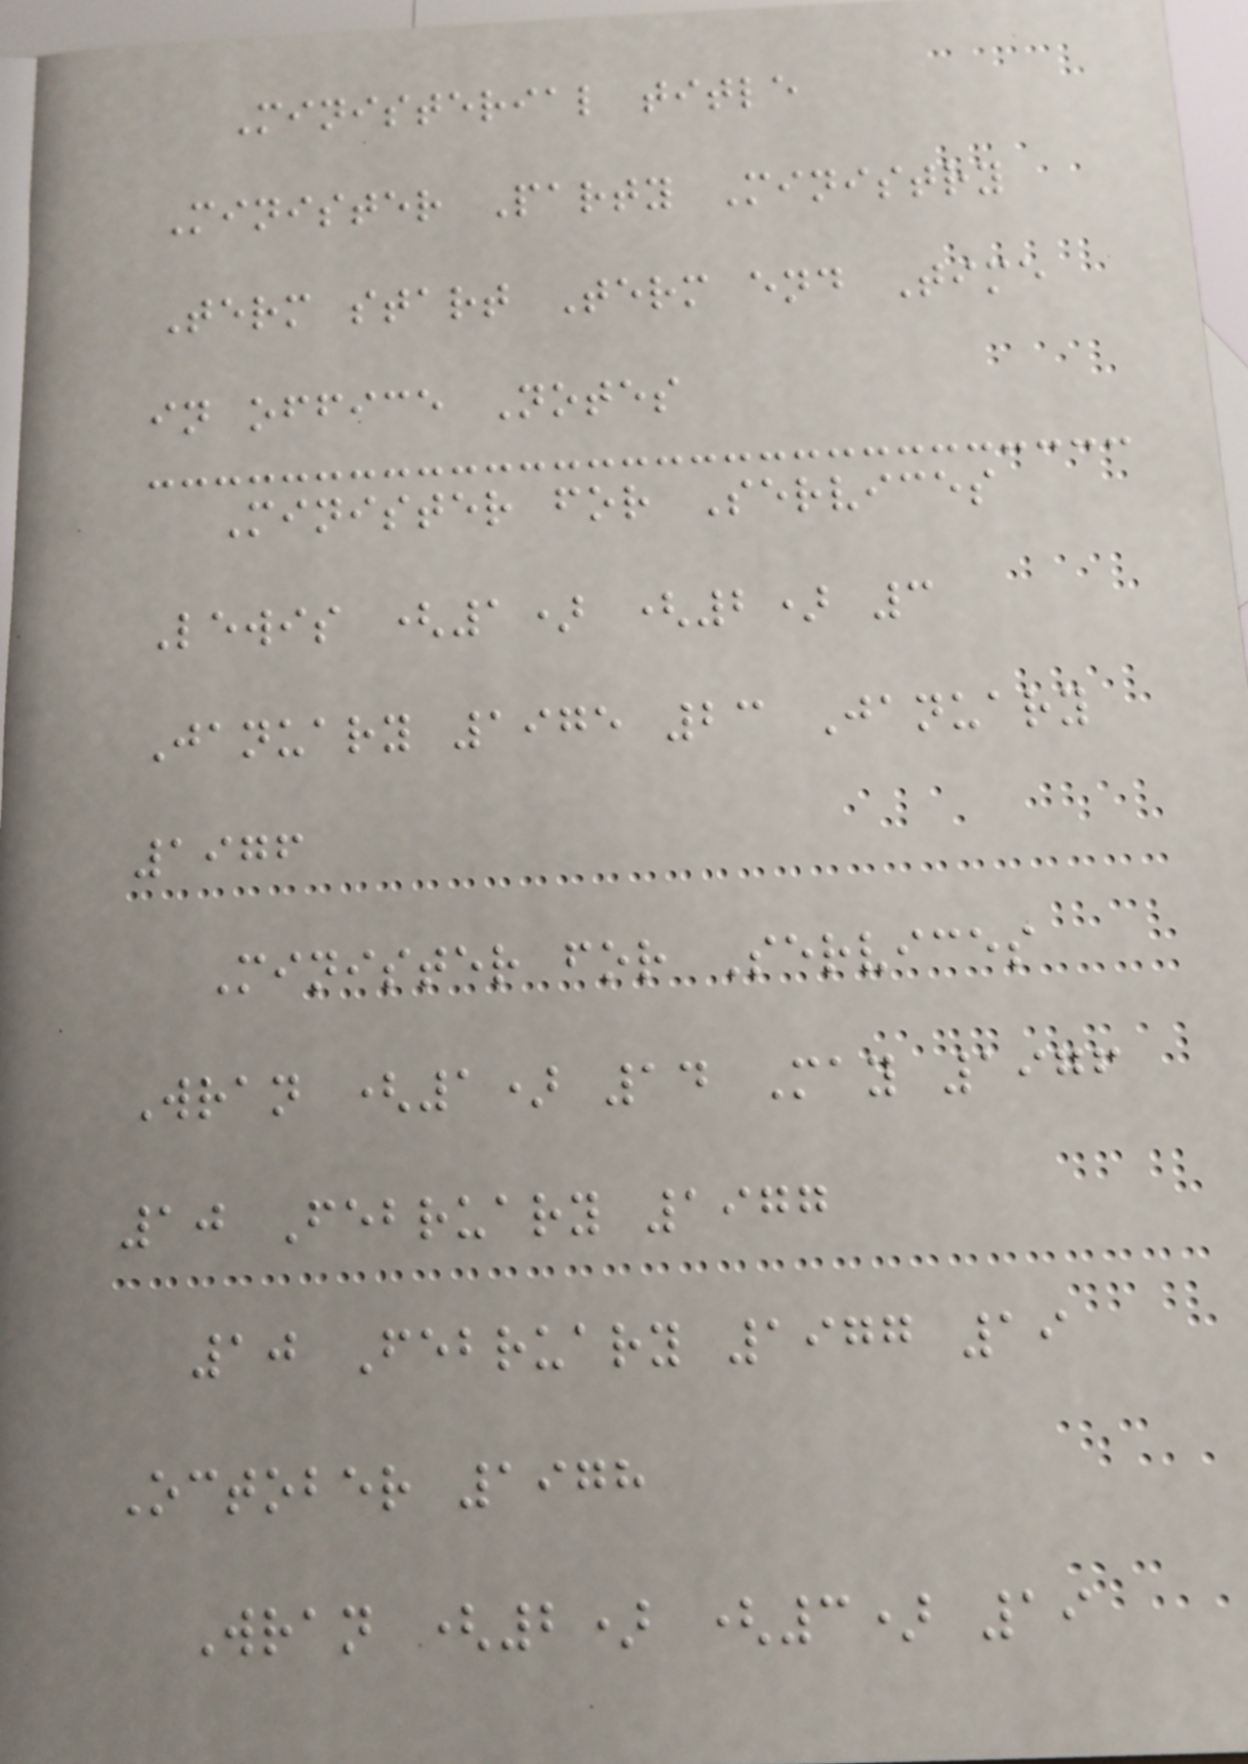Ministerial title
Minister Party Ministry
Term start Term end Time
in office Notes
Minister for Services
Lewis (1) (2) 3
January 1975 23 January
1976
Minister for Services
Wran (1) 14 May 1976
10 February 1977
10 February 1977 19
October 1978
Wran (2) (3) 19
